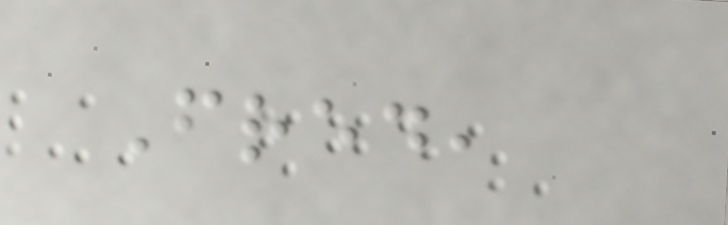Fred,
